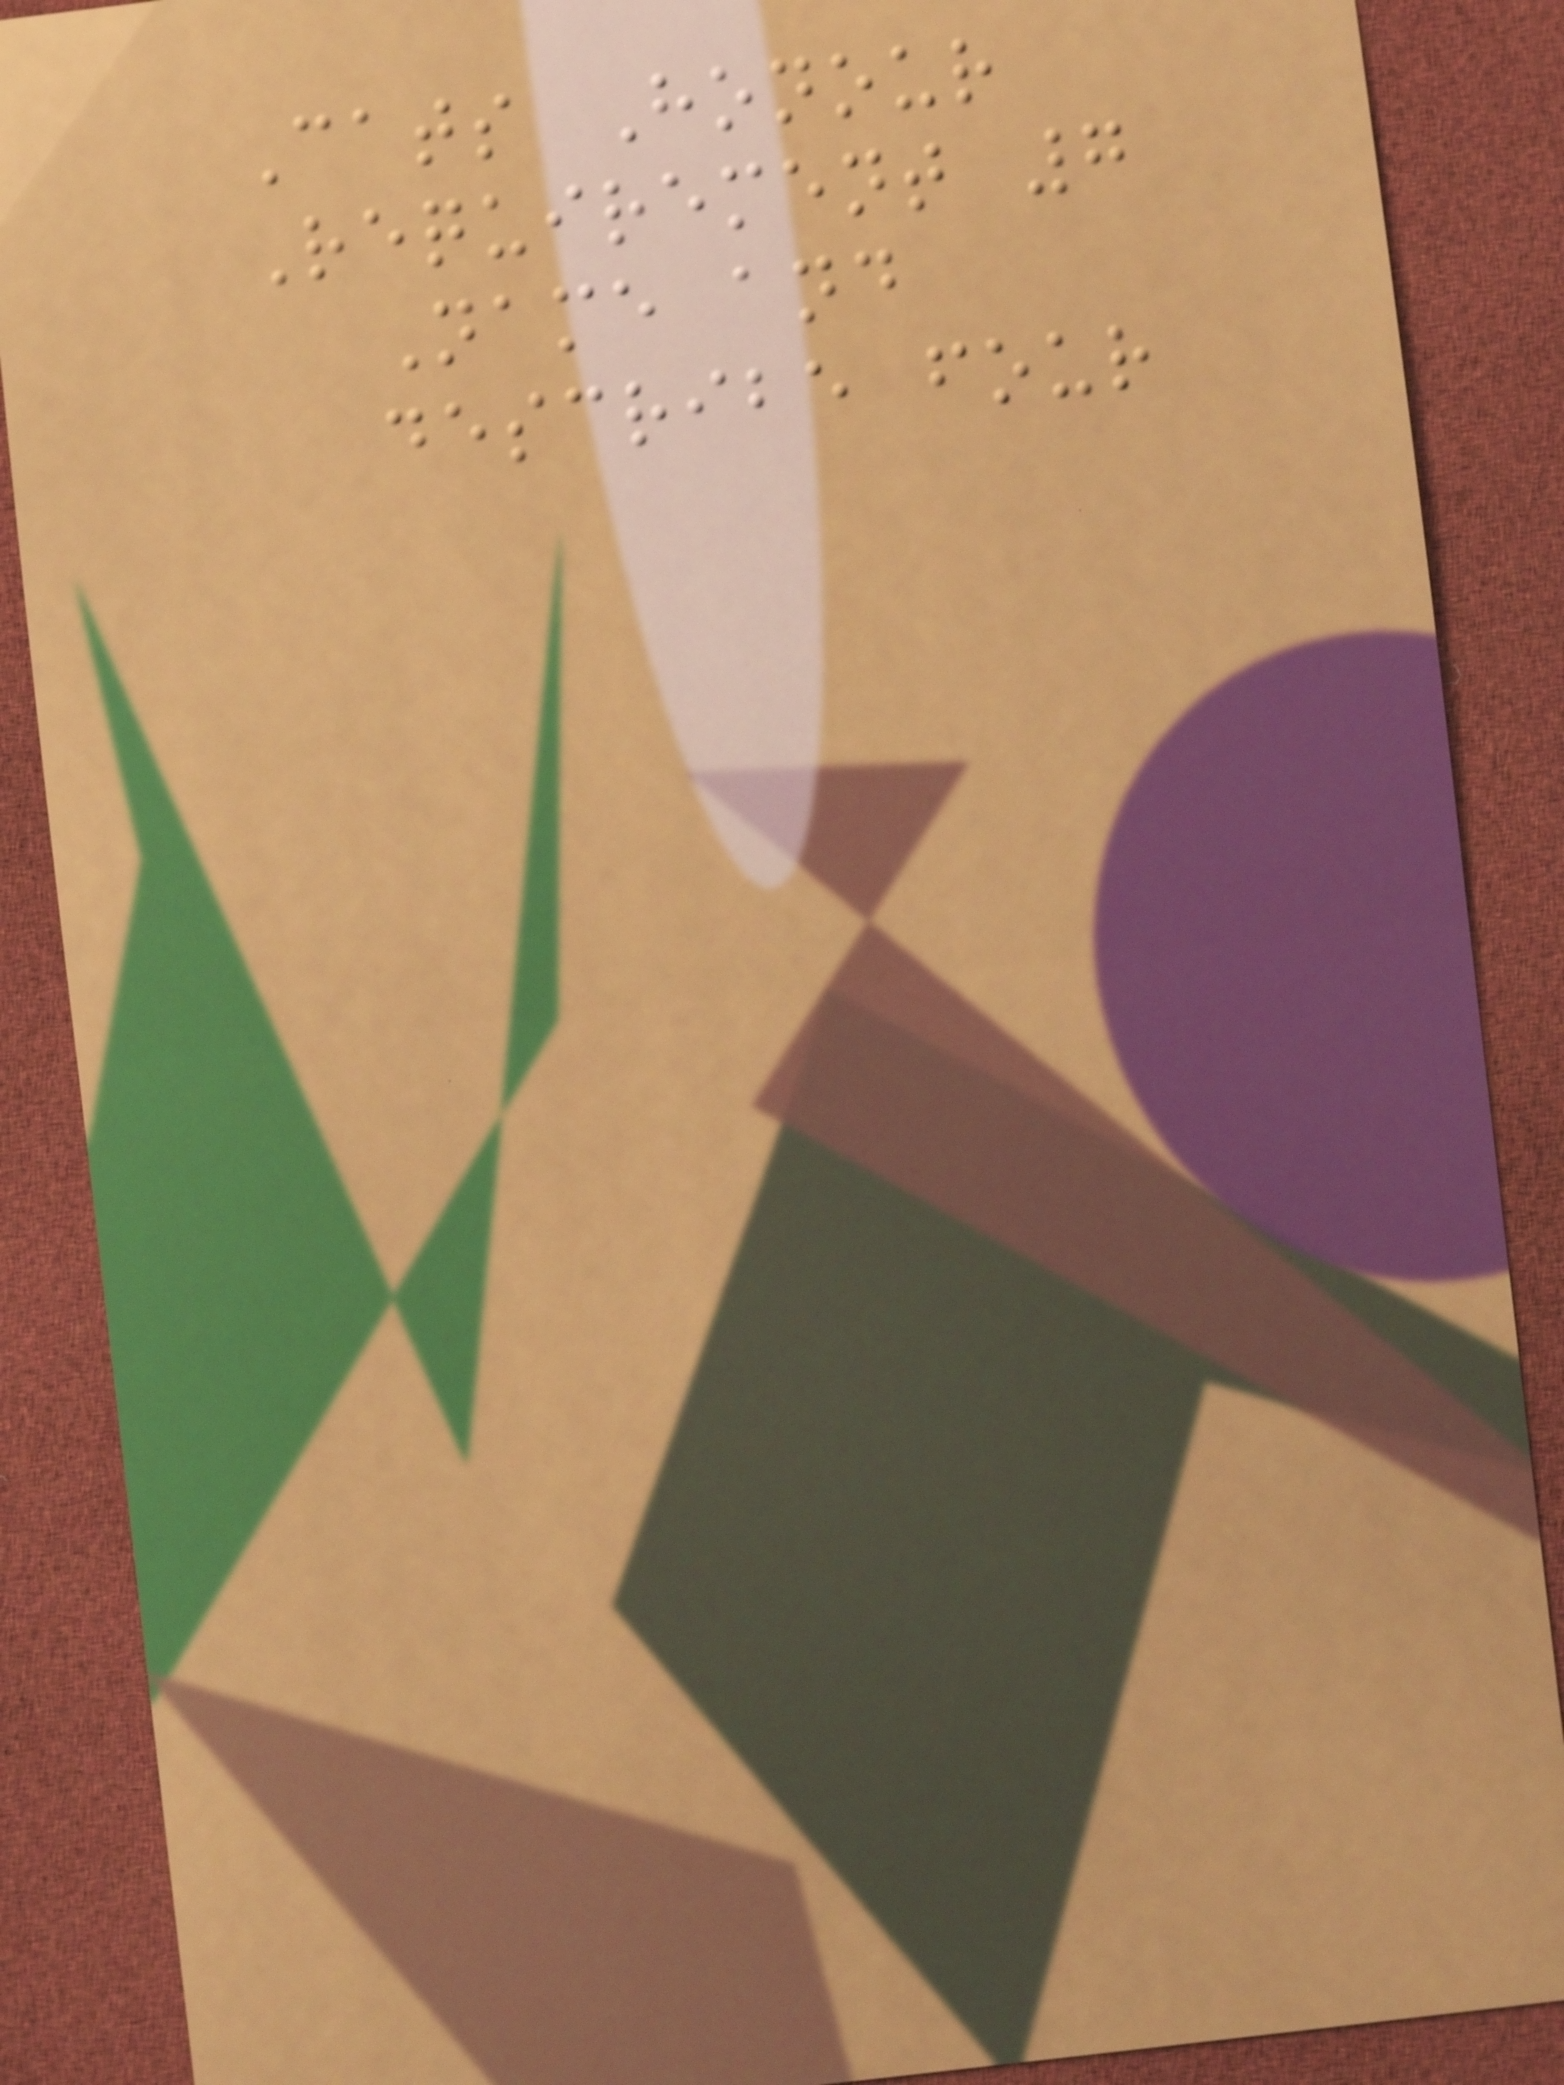Cats Honour
Requirement 7
Name and
describe four
